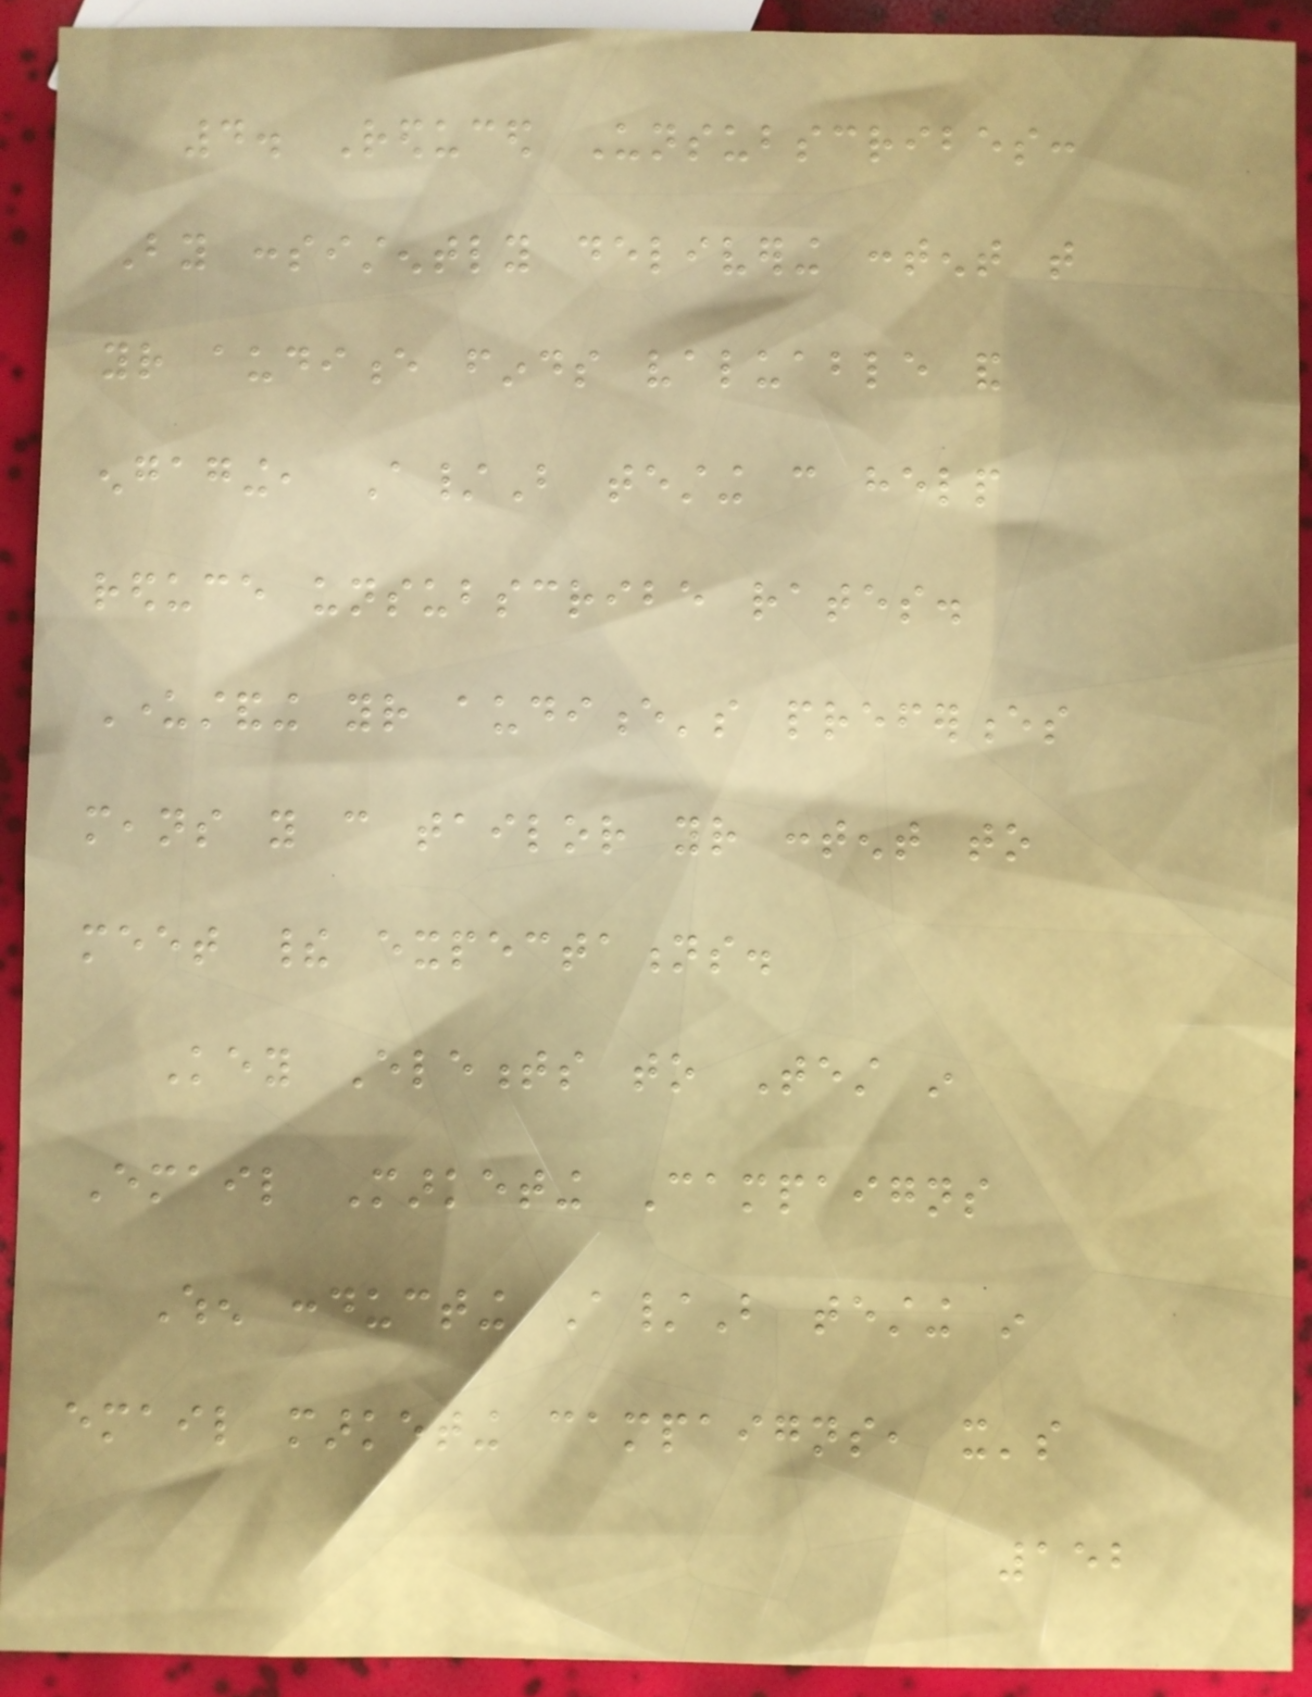4. Reduced Unsubscribes:
By consistently delivering content that
your audience finds valuable and
engaging, A/B testing can help
reduce unsubscribe rates.
Understanding your audience's preferences
means you can tailor your content to
meet their expectations.
Key Elements to Test in
Email Marketing Campaigns
When conducting A/B testing in
email marketing campaigns, it's
152
